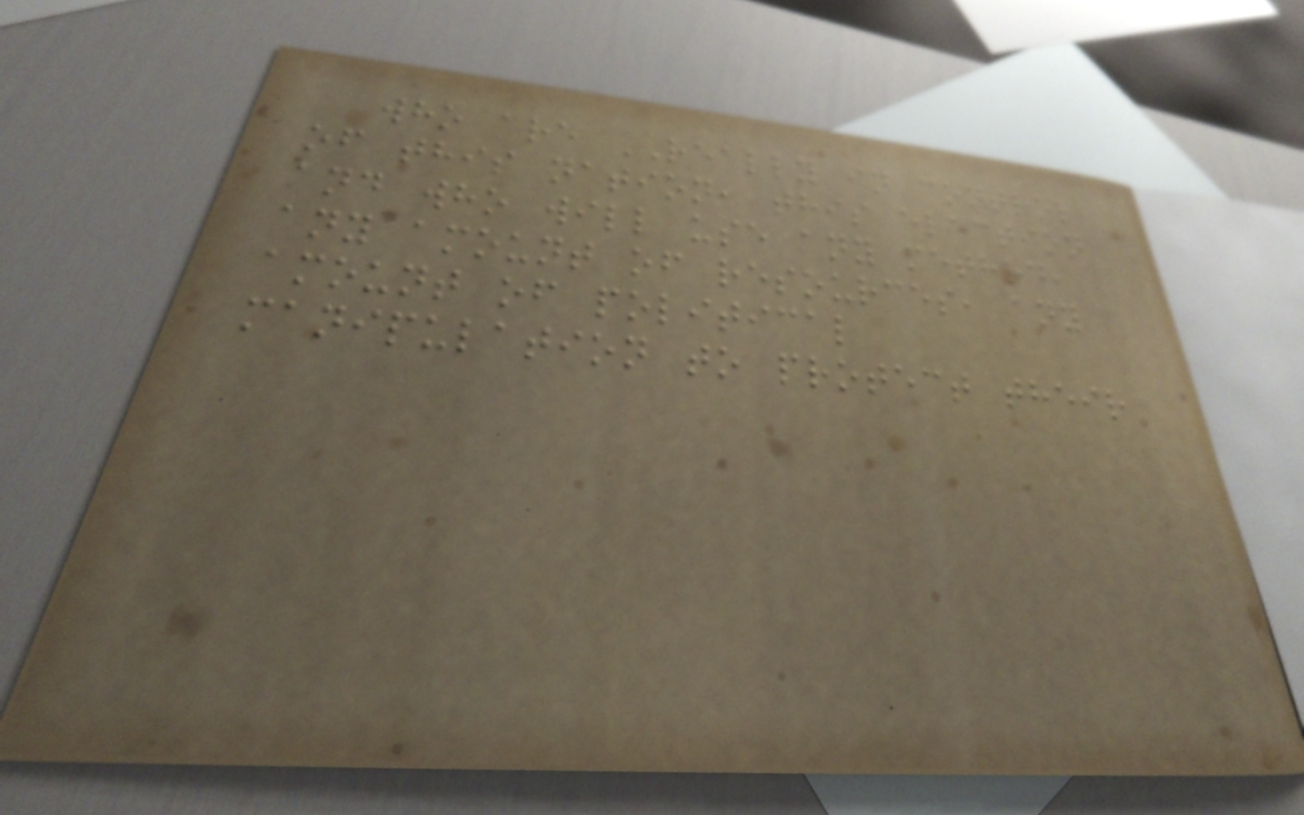who are REALLY in control
of this nation, this election
and who will use any method,
any amount of resources, any
amount of political
manipulation to protect their
